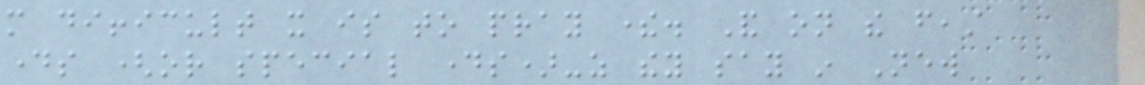more difficult it is to pray there. And on the feast
days (or special days)-as they say in New
